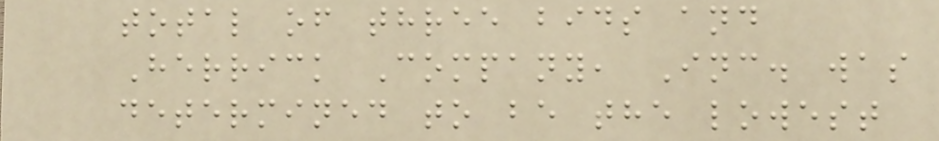total of three bids and
Herrick Company, Inc. was
determined to be the lowest
